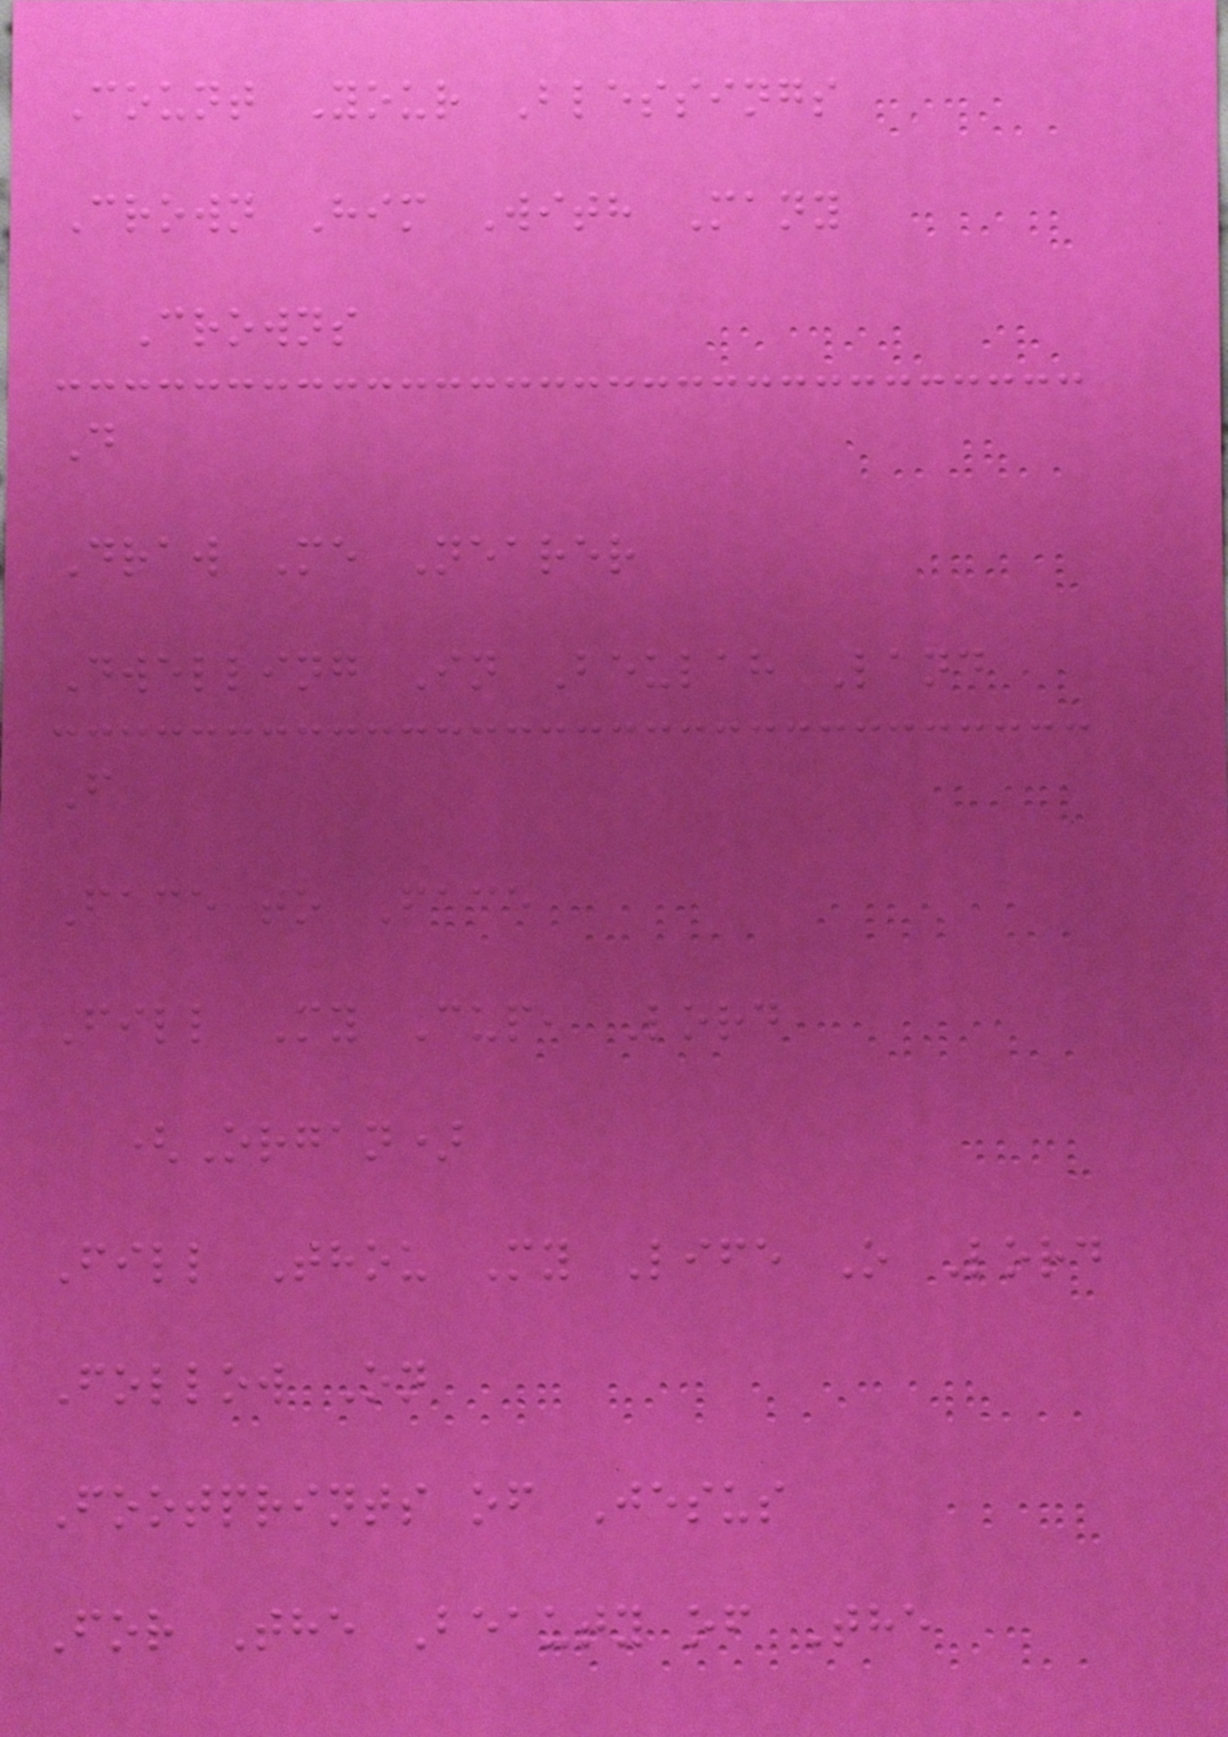Count Your Blessings
Crown Him With Many
Crowns
D
Draw Me Nearer
Dwelling In Beulah Land
F
Face to Face
Fill My Cup, Lord
(Organ)
Fill Thou My Life O Lord
Follow On
Footprints of Jesus
For The Beauty of The
